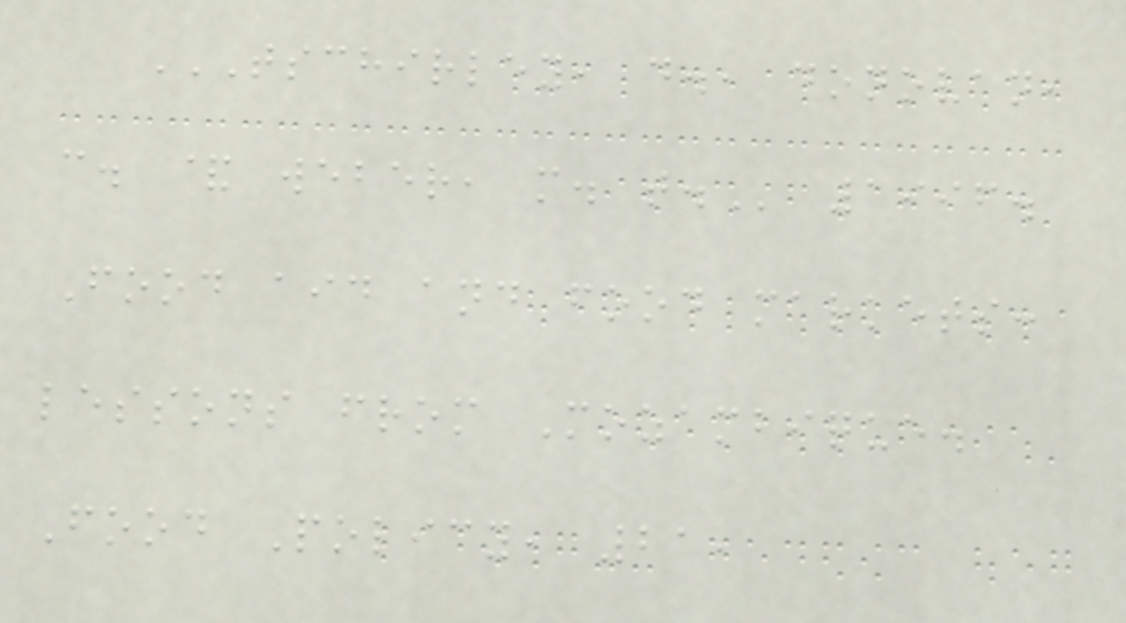TSCHIRLEY, D., DONOVAN,
C. & WEBER, M. T. 1996.
Food aid and food markets:
lessons from Mozambique.
Food Policy, 21,
